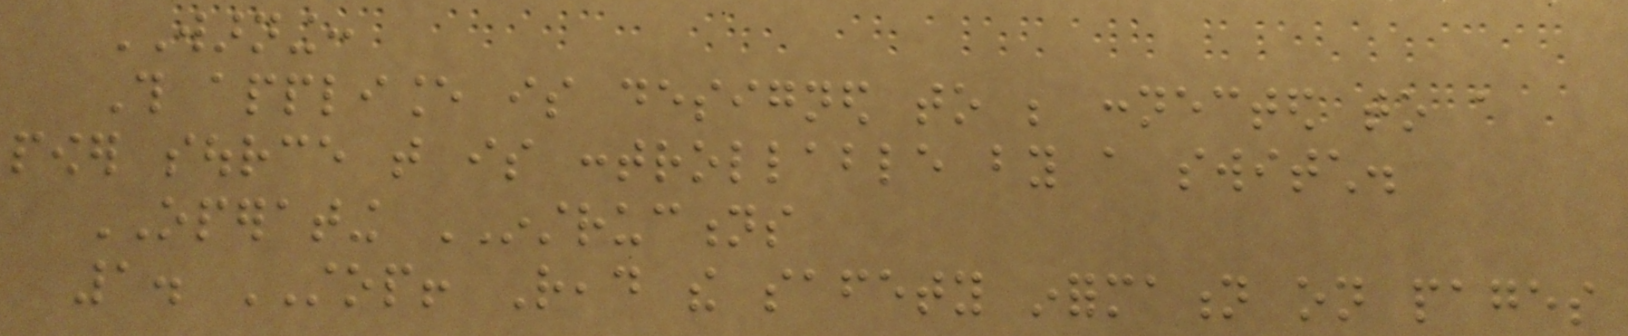WARNING:
This appliance is designed to be connected to a
power source that is controllable by a switch.
OPERATING INSTRUCTIONS
1. STOP! Read the safety information on pages
